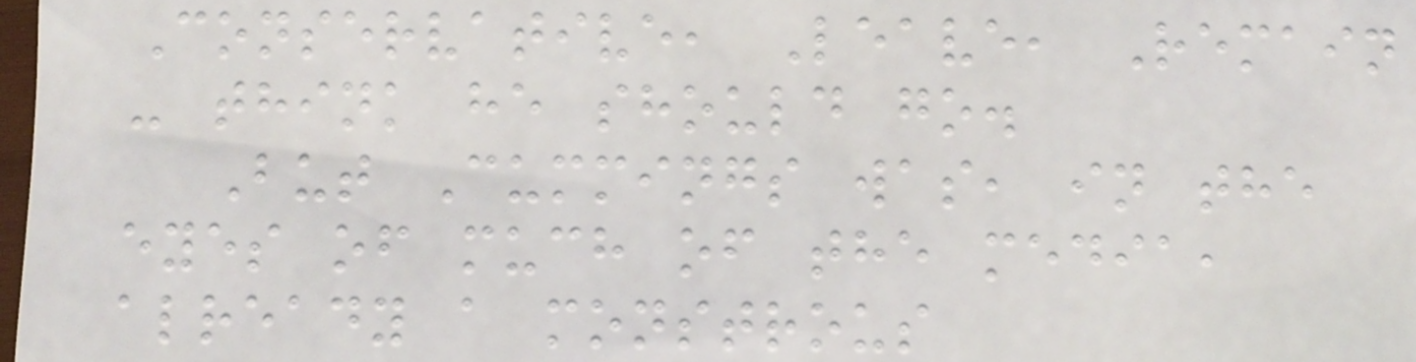Conservative, Leave, Remain
- think he should go.
But Cummings was, in the
eyes of much of the media,
already a monstrous
